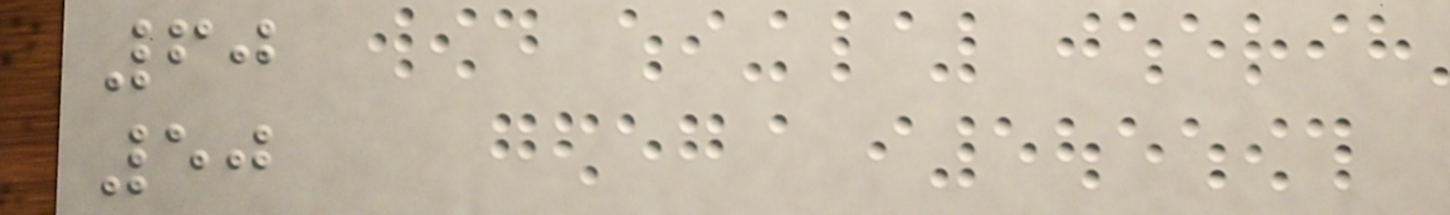60
50
